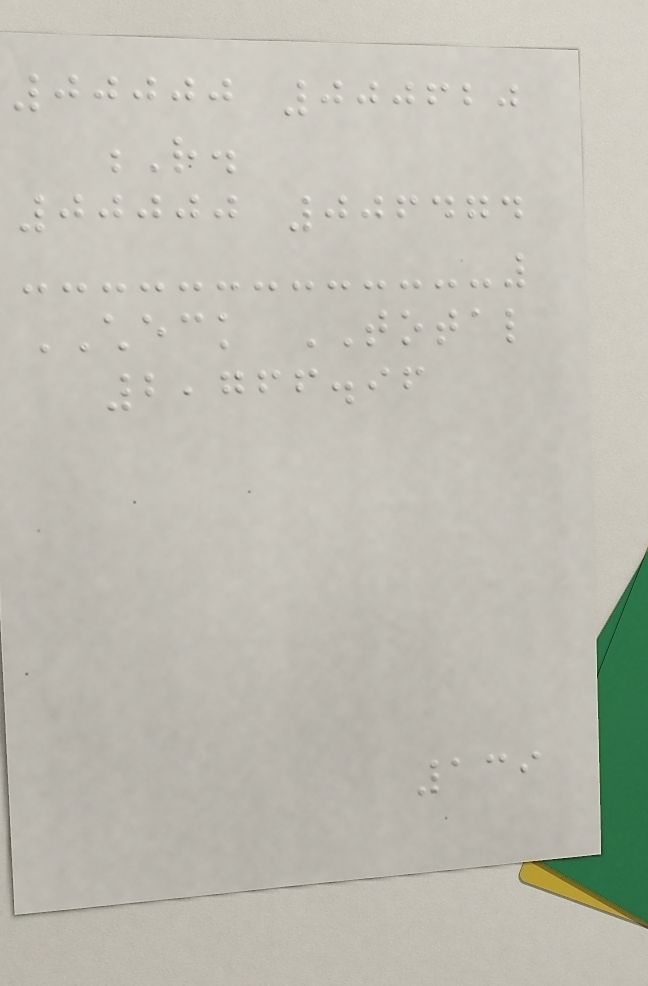00000 000620
R.
00000 006474
CHECK TOTAL
2,766.96
139
